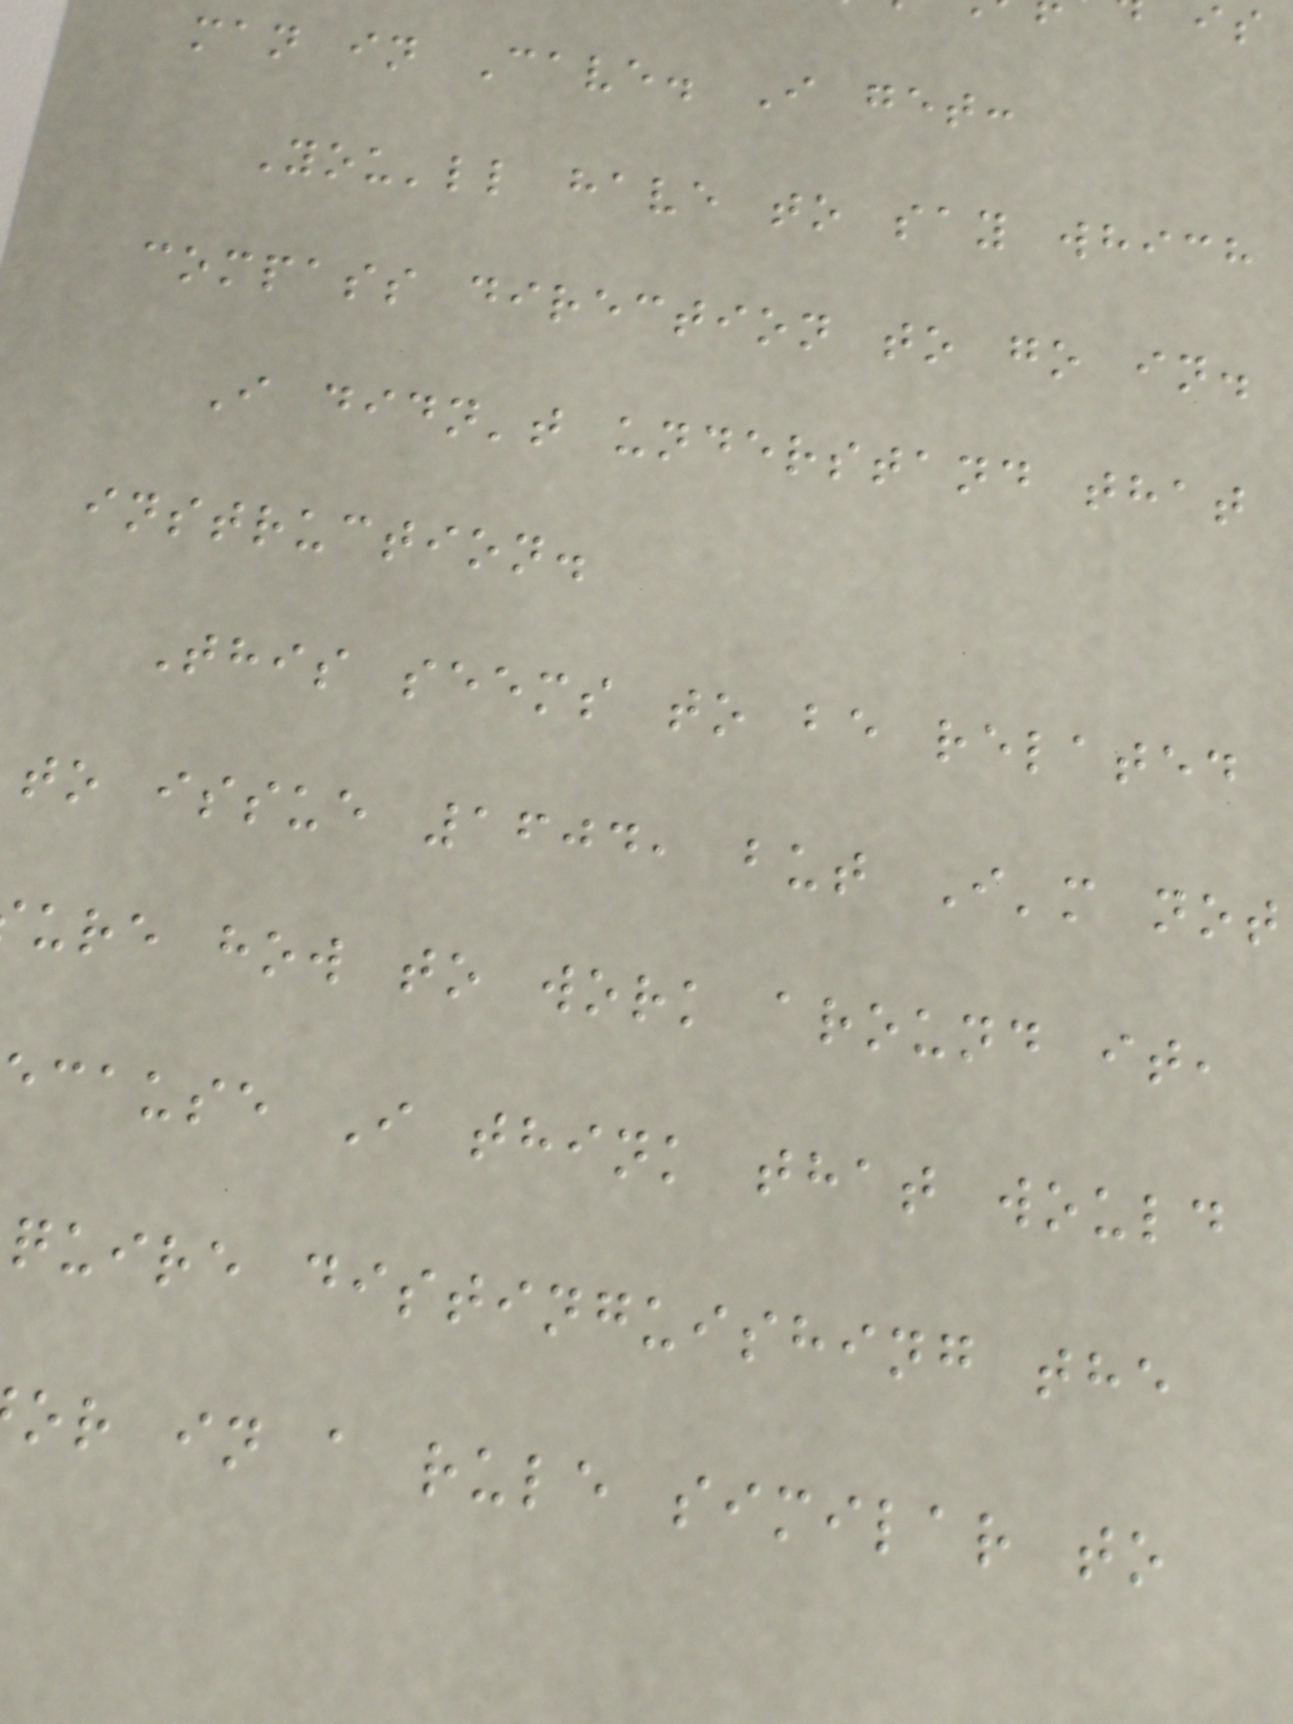man in Cave. I get:
You'll have to say which
compass direction to go in.
I didn't understand that
instruction.
This seems to be related
to issue 1604, but I'm not
ure how to work around it,
cause I think that would
quire distinguishing the
or in a rule similar to
